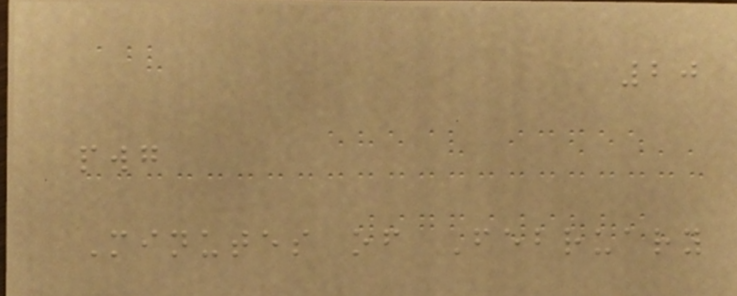20
pwg
Minutes of February
